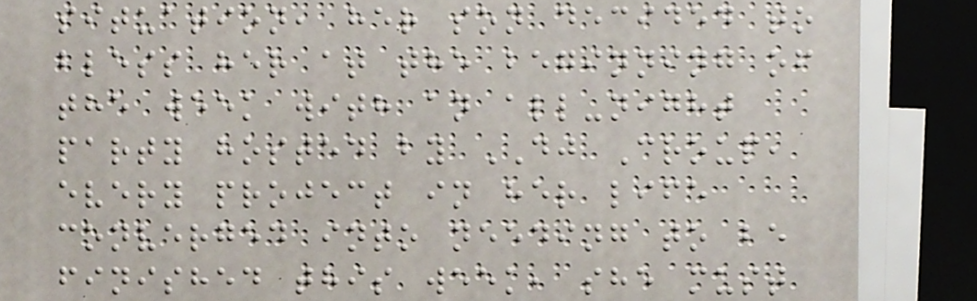situation, her son decided to
bless her at the beginning of
the week with an all-night
party hosted by DJ Croup,
every project in her life
converged into needing to be
finished this week, she must
